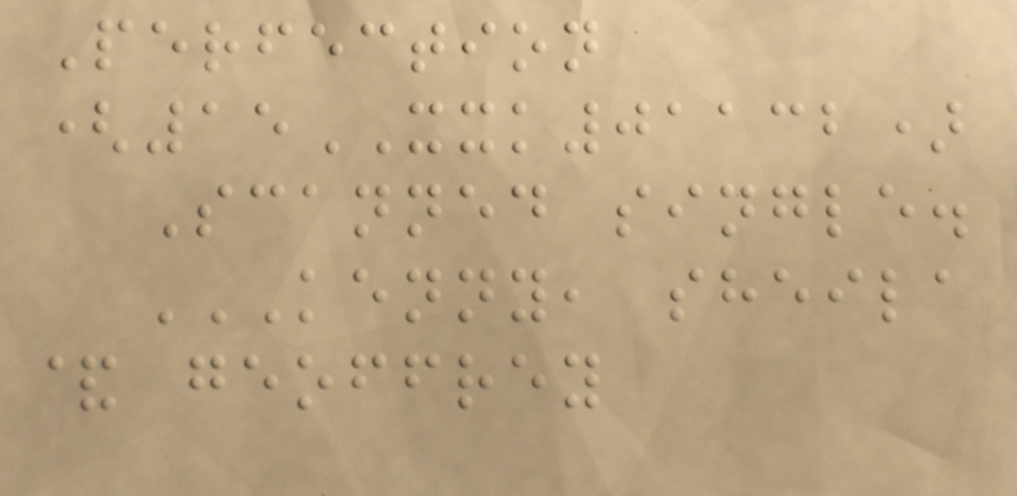Perfection
(15XXK01132)
Scanned single.
KENNY, SHEILA
& GEOFFREY
